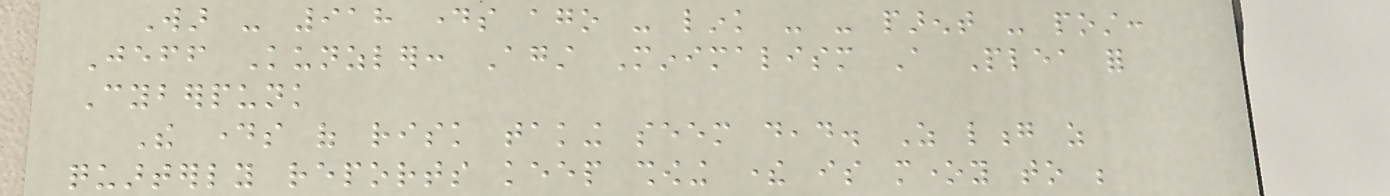War - 918 days ago - link - - parent - post:
Jeff Kunzler: Against Minimalism A Plea for
Cyberpunk
The days of risk taking seem dead. As long as
quarterly reports keep showing there is money to be
